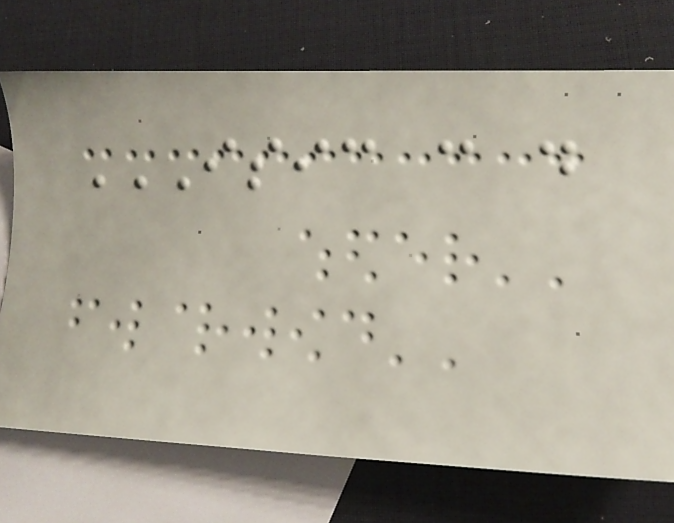ISIC C D
